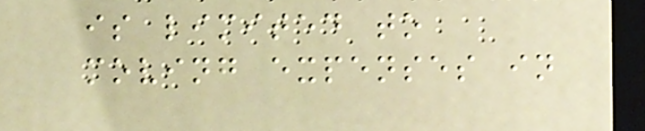is limited to
moving expenses in
